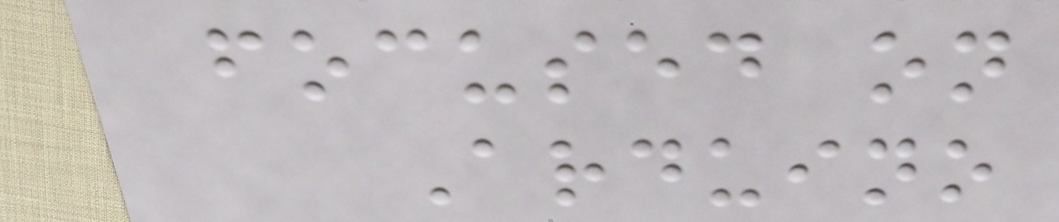focused on
Arduino
